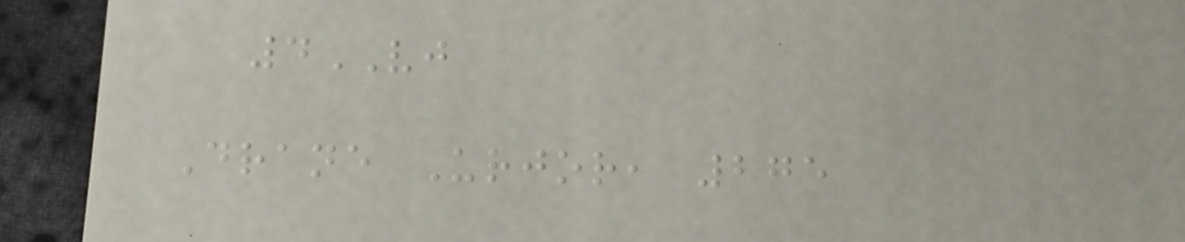4VJ
Drane Urjor, 275
